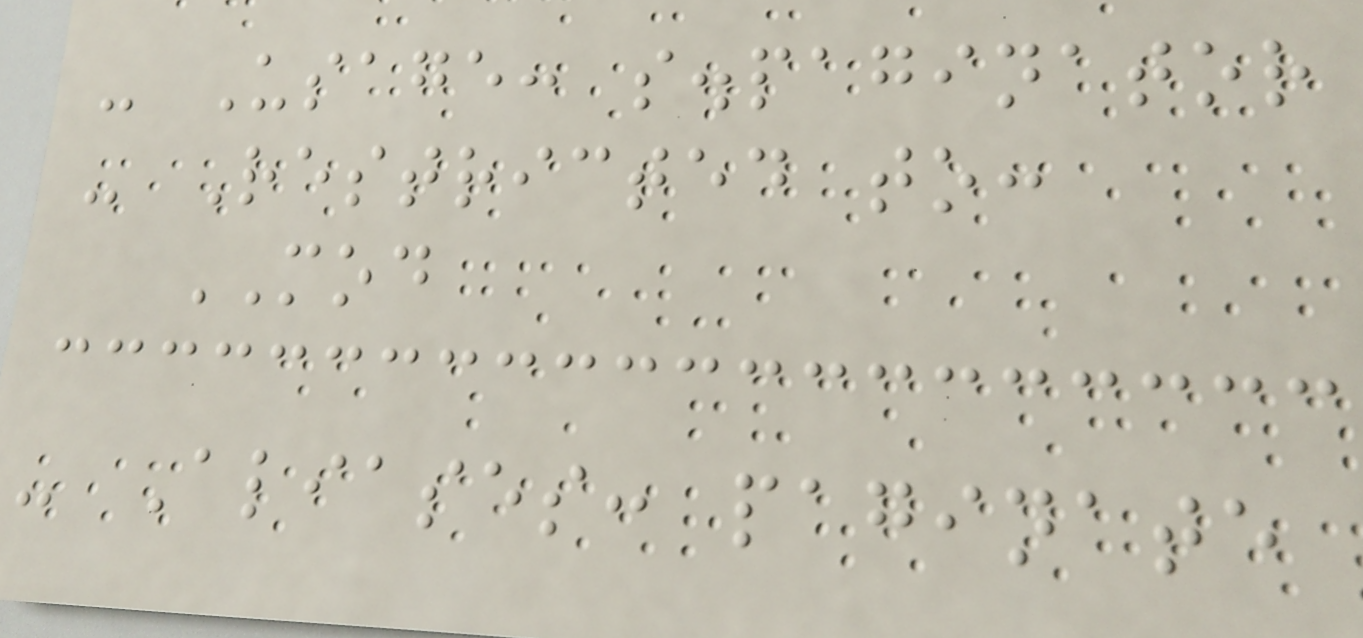- Usage: s.paginator
- Restricted to:
MOD
- Aliases: paginate
